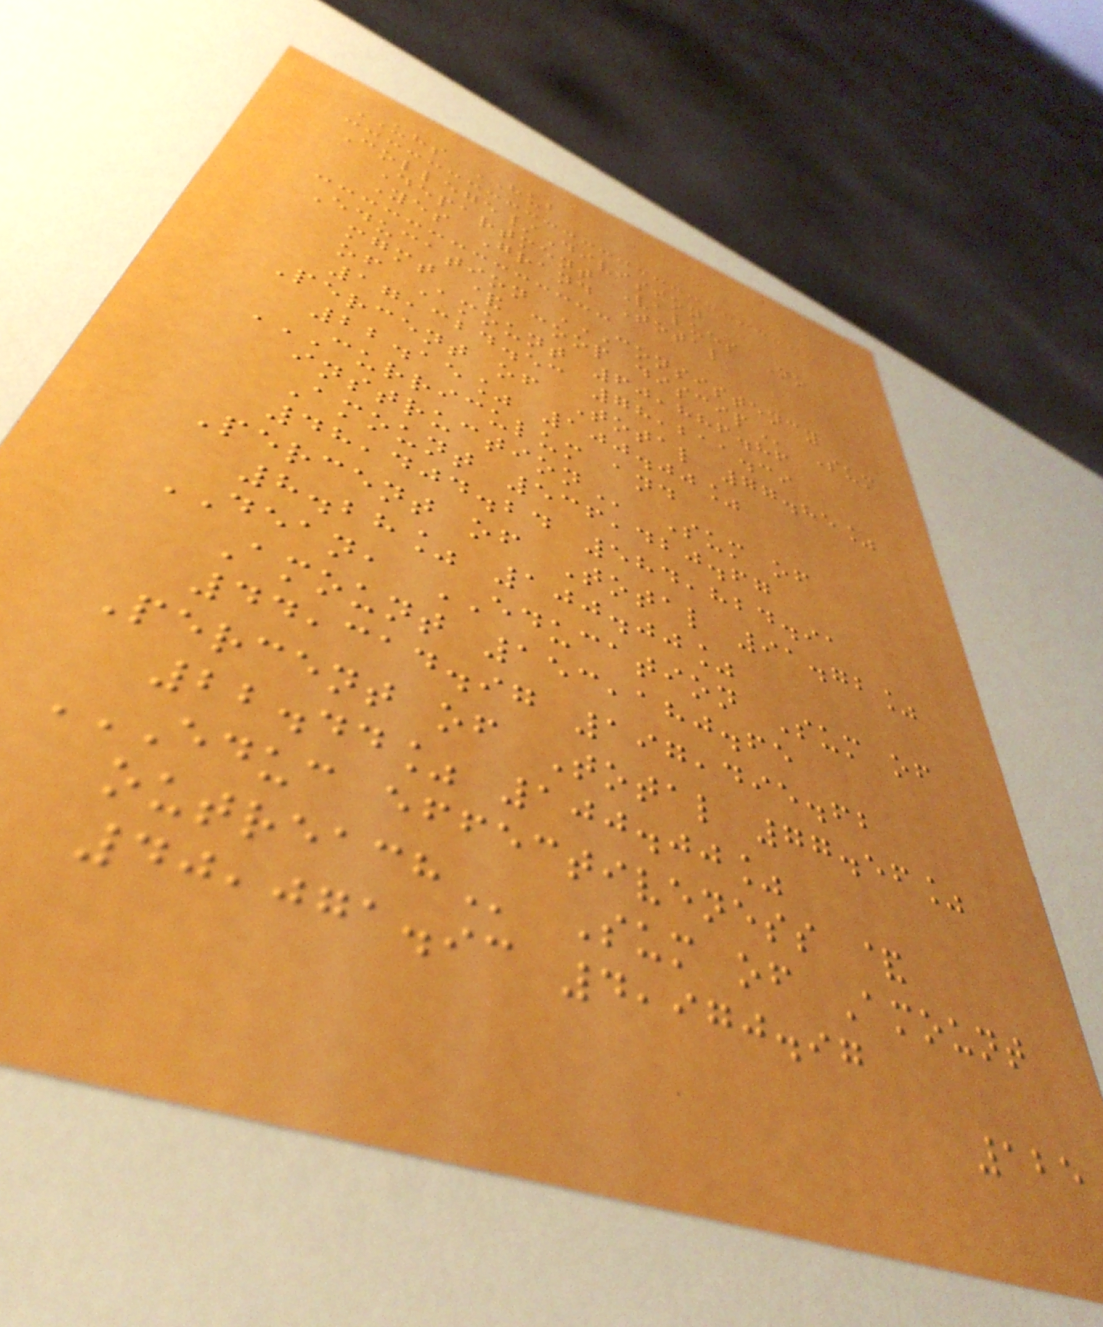UHS HUB
College/Division
Department Values No
Yes Grand Total
Education CONSISTENCY
MGMT & COOP DISCIP Sum
of Amount 60,886.86
17,324.53 78,211.39
Percent of Total 77.85%
22.15% 100.00%
CURRICULUM AND
INSTRUCTION Sum of
Amount 536,420.67
48,404.24 584,824.91
Percent of Total 91.72%
8.28% 100.00%
DEAN, EDUCATION Sum of
Amount 153,180.65
44,314.97 197,495.62
Percent of Total 77.56%
22.44% 100.00%
EDUC EFFECTIVENESS &
OUTREACH Sum of Amount
40,071.93 4,970.97
125
